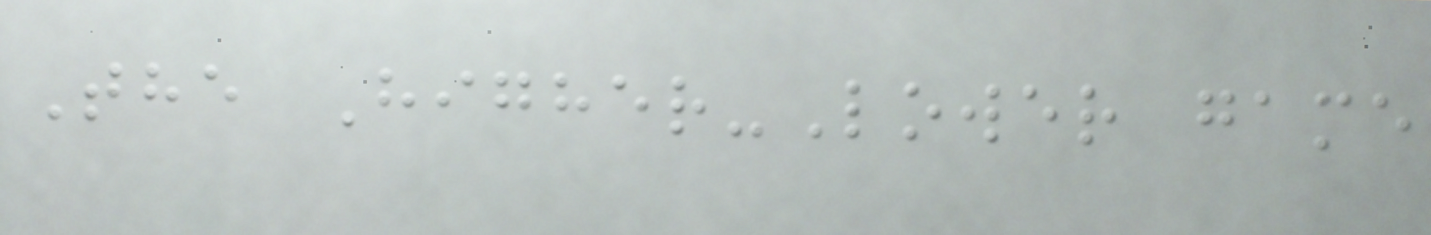The Higher-Lower game
